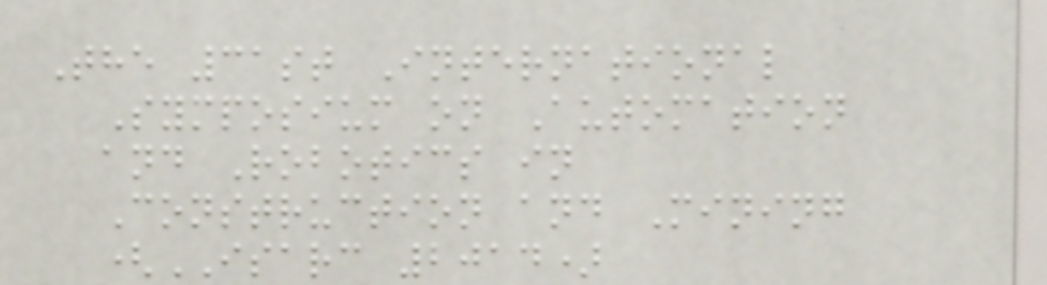The 31st International
Symposium on Automation
and Robotics in
Construction and Mining
(ISARC 2014)
